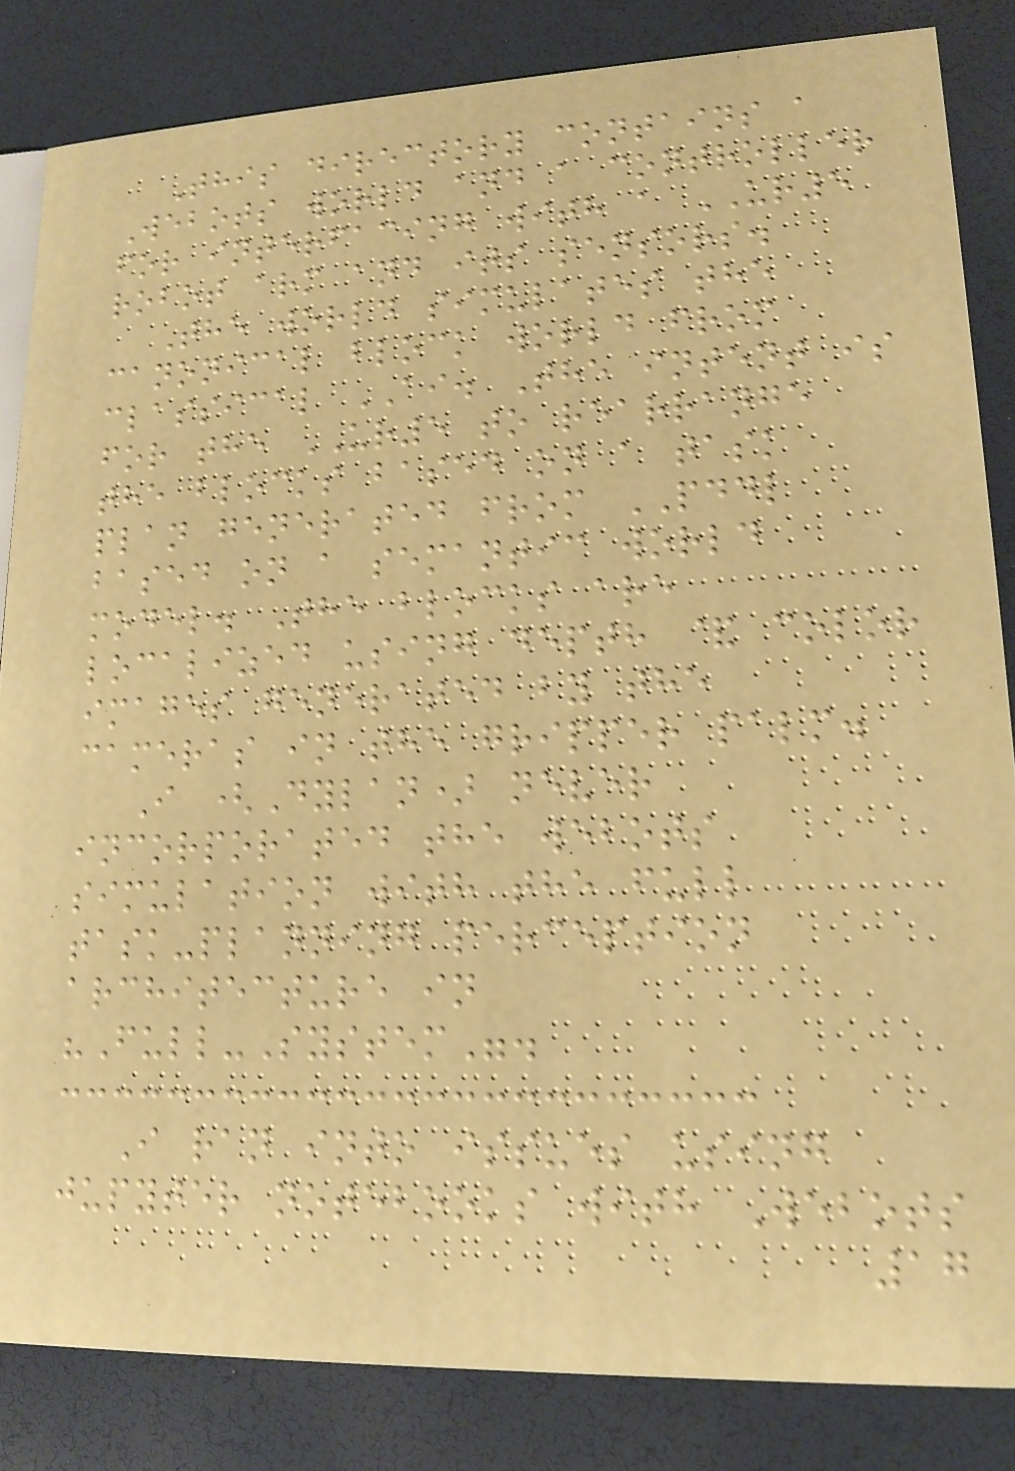This directory contains a
Webots world and a controller
for interfacing with a UR5
robot arm and its sensors.
The world simulates the
canonical block world from
classical AI. The intent is
for the UR5 to rearrange
the blocks based on a task
plan generated from PDDL
based on a semantic world
model. The blocks are
localized using depth & color
images generated by the
cameras in the gripper palm.
I (Dylan) never
incorporated the webots
simulation with the full
task-planning perception
architecture in
"Full-System".
I ran into issues using
jupyter notebooks with Webots
17
